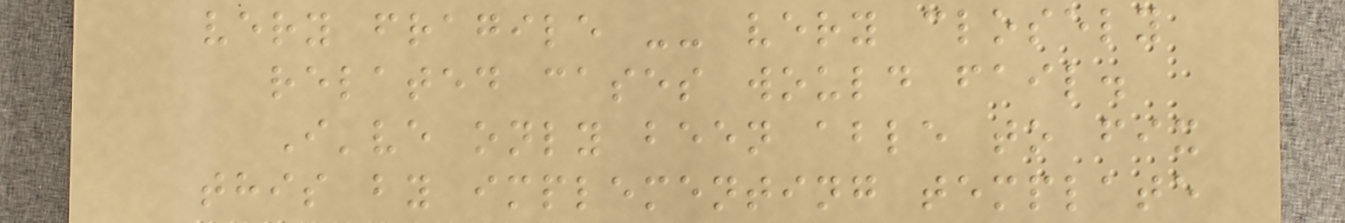very fragile -- very closely
related cases would fail.
I've only been able to fix
this by implementing template
